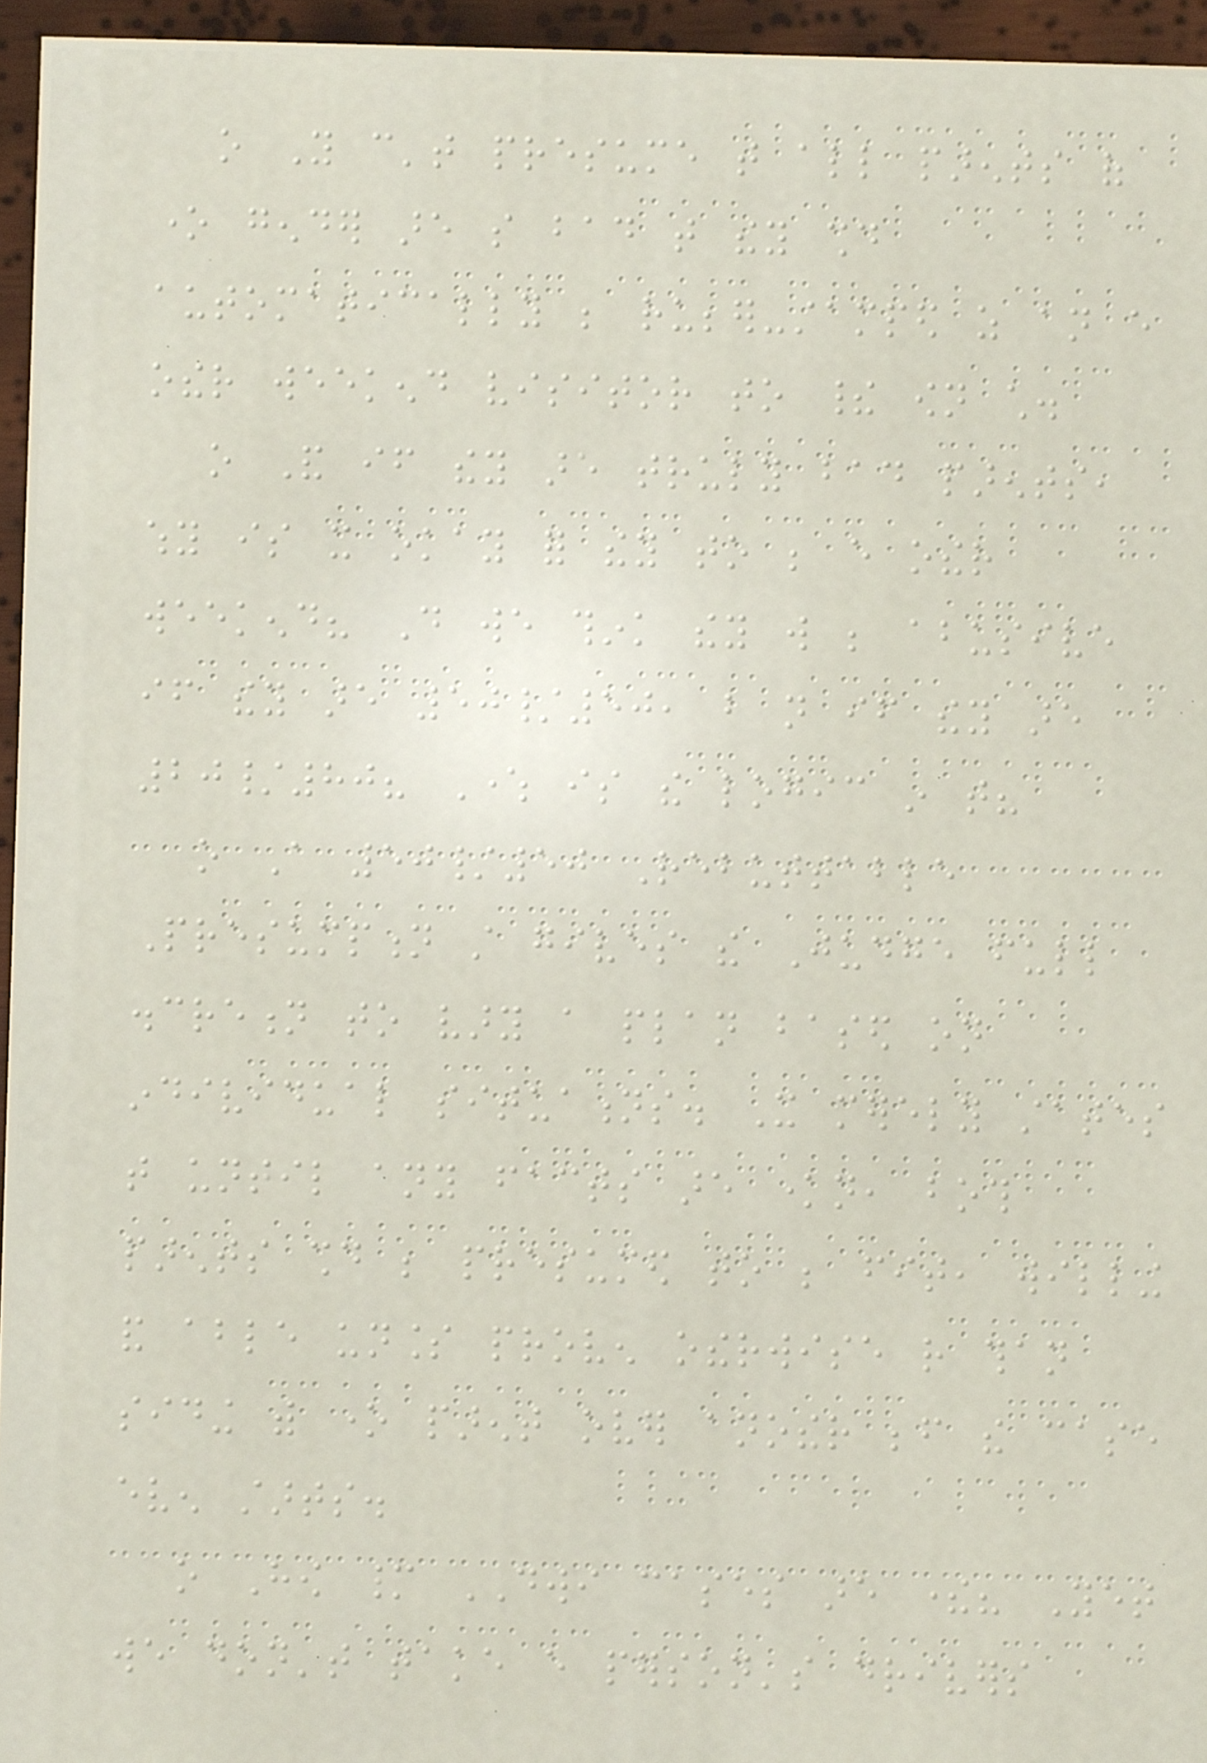o You can't presume that all parents of
one gender are so bad that they should
automatically be rubber-stamped as an every
other weekend visitor to their own child.
o And if they are truly bad parents,
why is it okay for they to be every other
weekend? Do we think they will be abusive
if they are 50/50, but not if they are
20/80? Where is the logic in that?
o A 50/50 Rebuttable
Presumption still gives the Judge full
discretion to vary a plan based on
individual situations. It merely states
that until any facts are known, both
parents should be presumed to be fit, willing
and able unless proven otherwise rather than
siding with one parent over another before the case
even starts.
o How many DWI cases are there? Yet
we don't take every person's drivers
